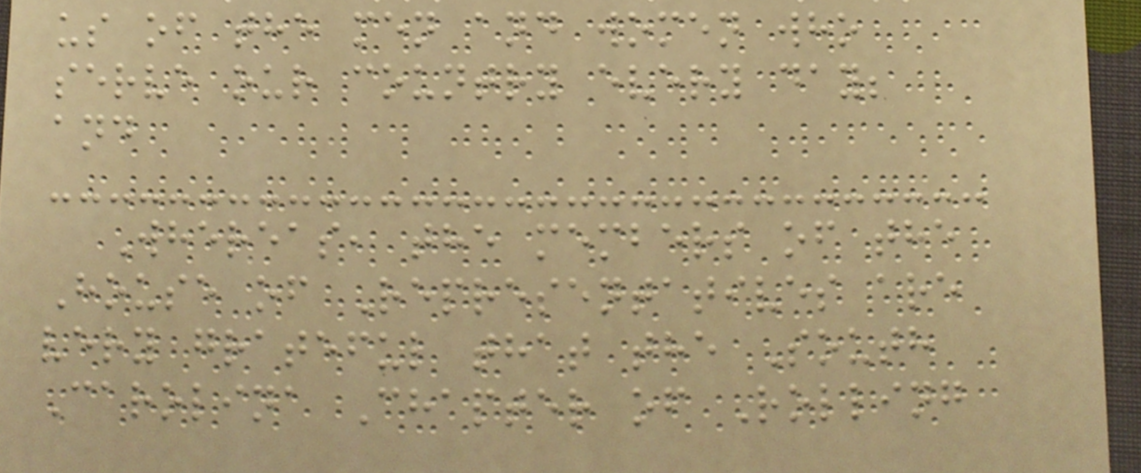us of the men and women who
serve our country every day;
and
Whereas, the members of the
House of Representatives are
very grateful that the South
Carolina Chapter of Rolling
